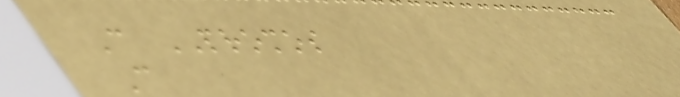C PROMOS
C
